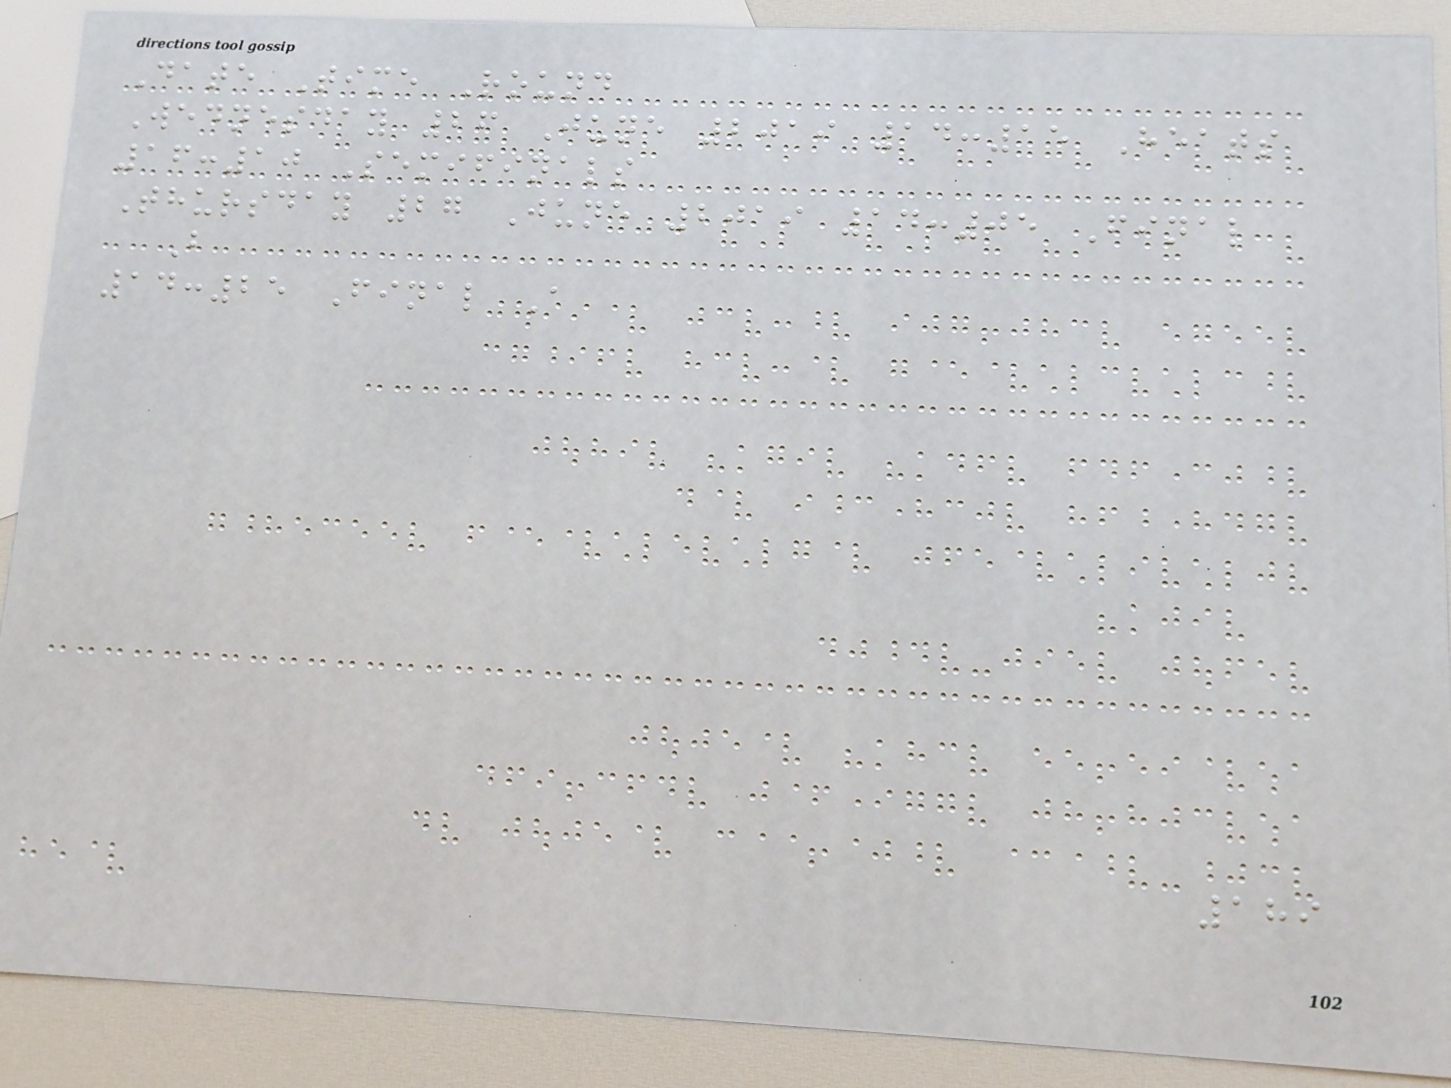Date Time Round
Wednesday 26 June 2019 14:15 Heats
16:10 Semifinals
Thursday 27 June 2019 14:05 Final
B
14:25 Final A
189
